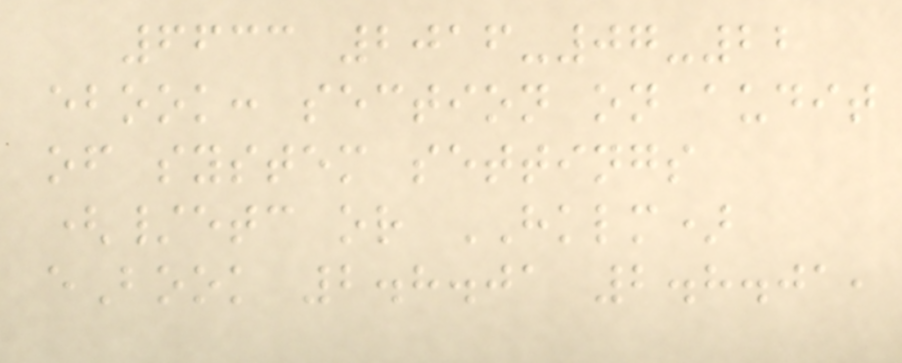6633 2016-07-22
ebook: section on audit
of system settings
(/etc or HKLM)
eBook 2.8.01 2.8.01,
